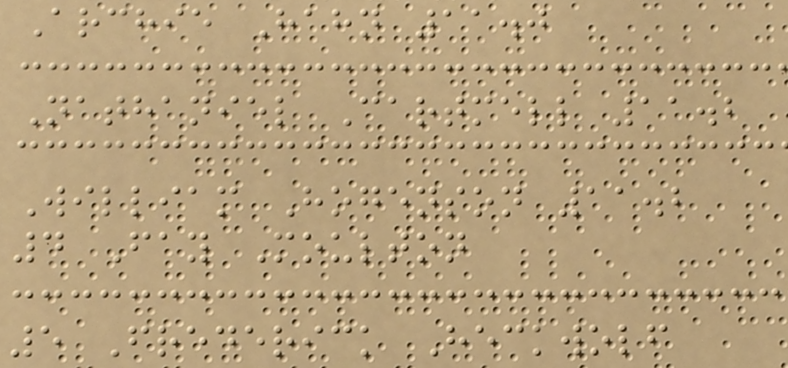Archie Hahn 11.0
Nathaniel Cartmell 11.2
William Hogenson 11.2
4 Fay Moulton
5 Frederick Heckwolf
